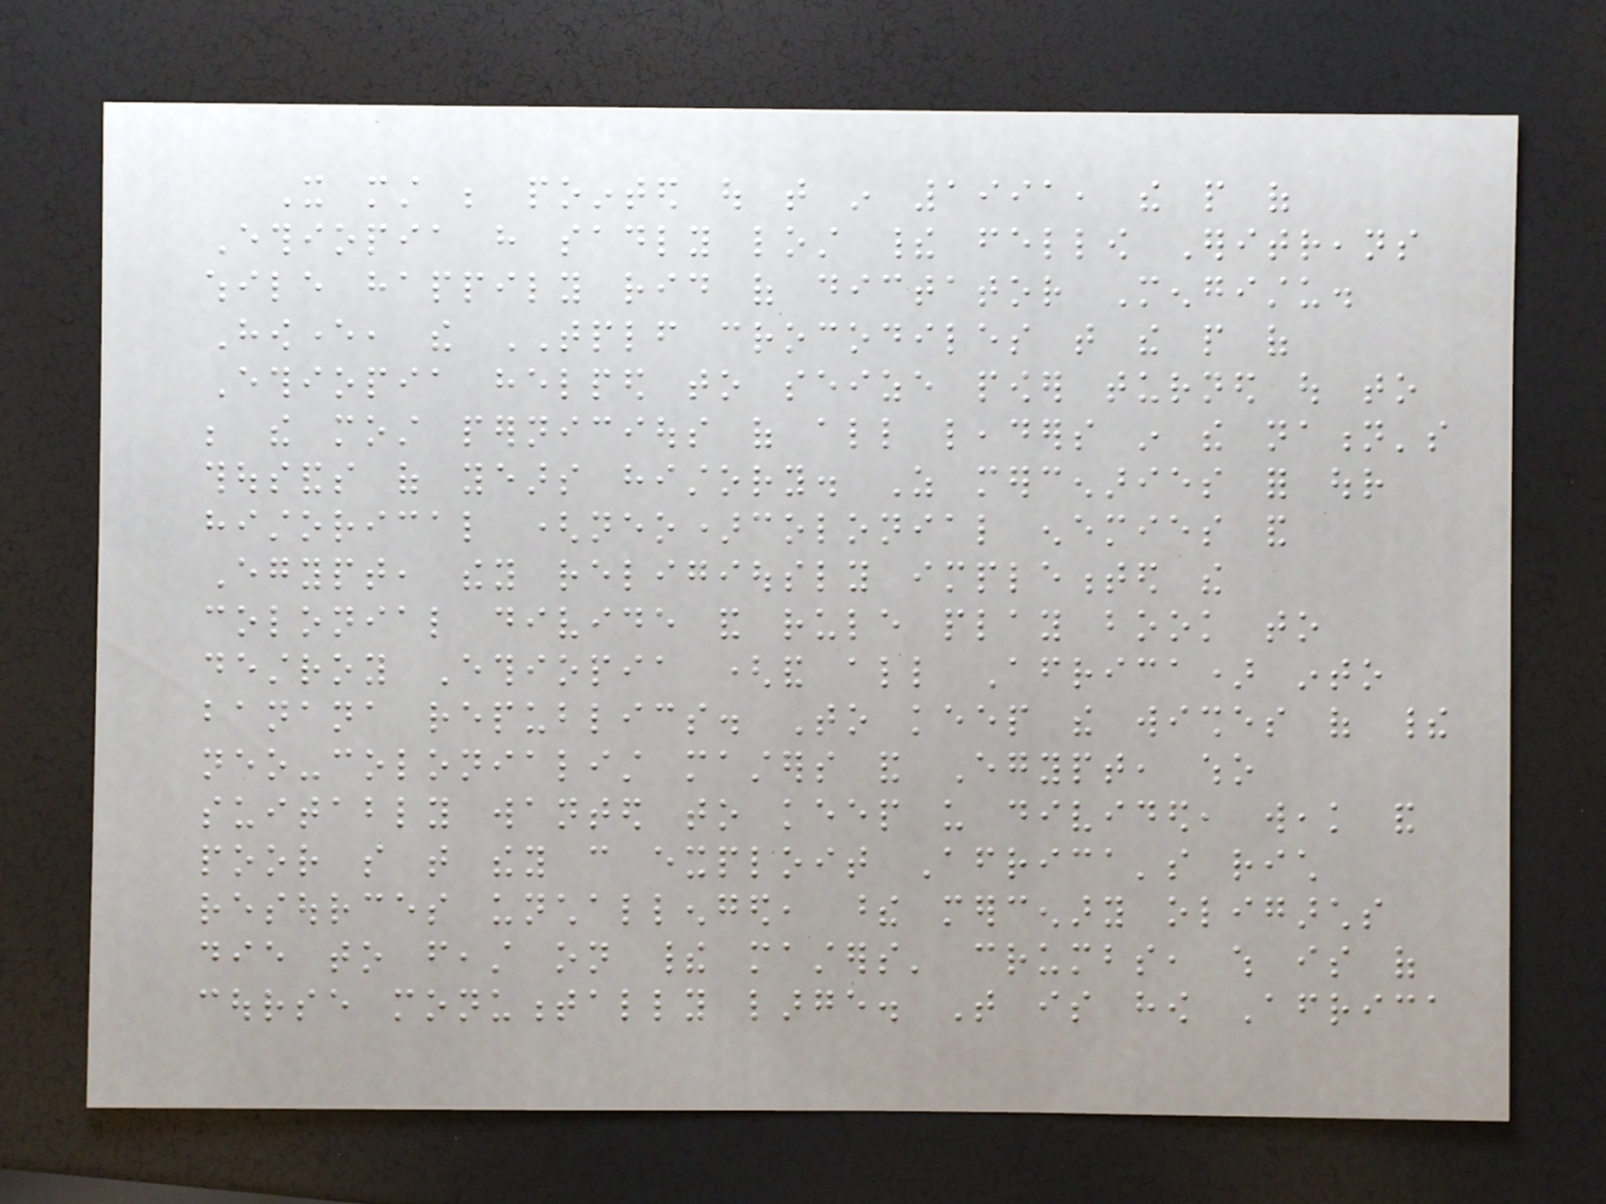It must be pointed out that in 1991, the people of
Ethiopia have sadly lost their fellow Eritreans
while happily rid of dictator Mengistu.
However, the TPLF crocodiles that the people of
Ethiopia helped to seize power turned out to
be the most pernicious of all leaders in the nation's
thousands of years history. As mercenaries for our
historical (neo)colonial enemies and
Egypt, they religiously implemented the
colonial divide and rule play book to
destroy Ethiopia (and all Africa) into
banana republics. To keep the wishes of their
neo-colonialist masters and Egypt, who
suitably wanted to keep us divided, weak and
poor so that they can exploit Africa's rich
resources unchallenged, these mercenary oligarchs
die to feast on their masters' crumbs, which is of
course monumentally large. That is how Africa
